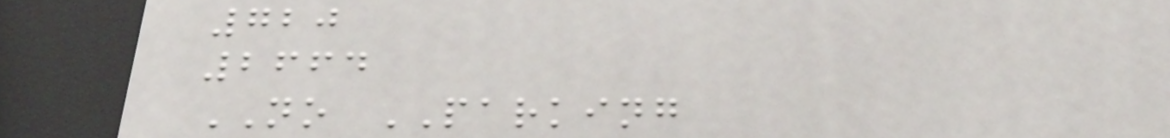720
2664
NO PARKING
